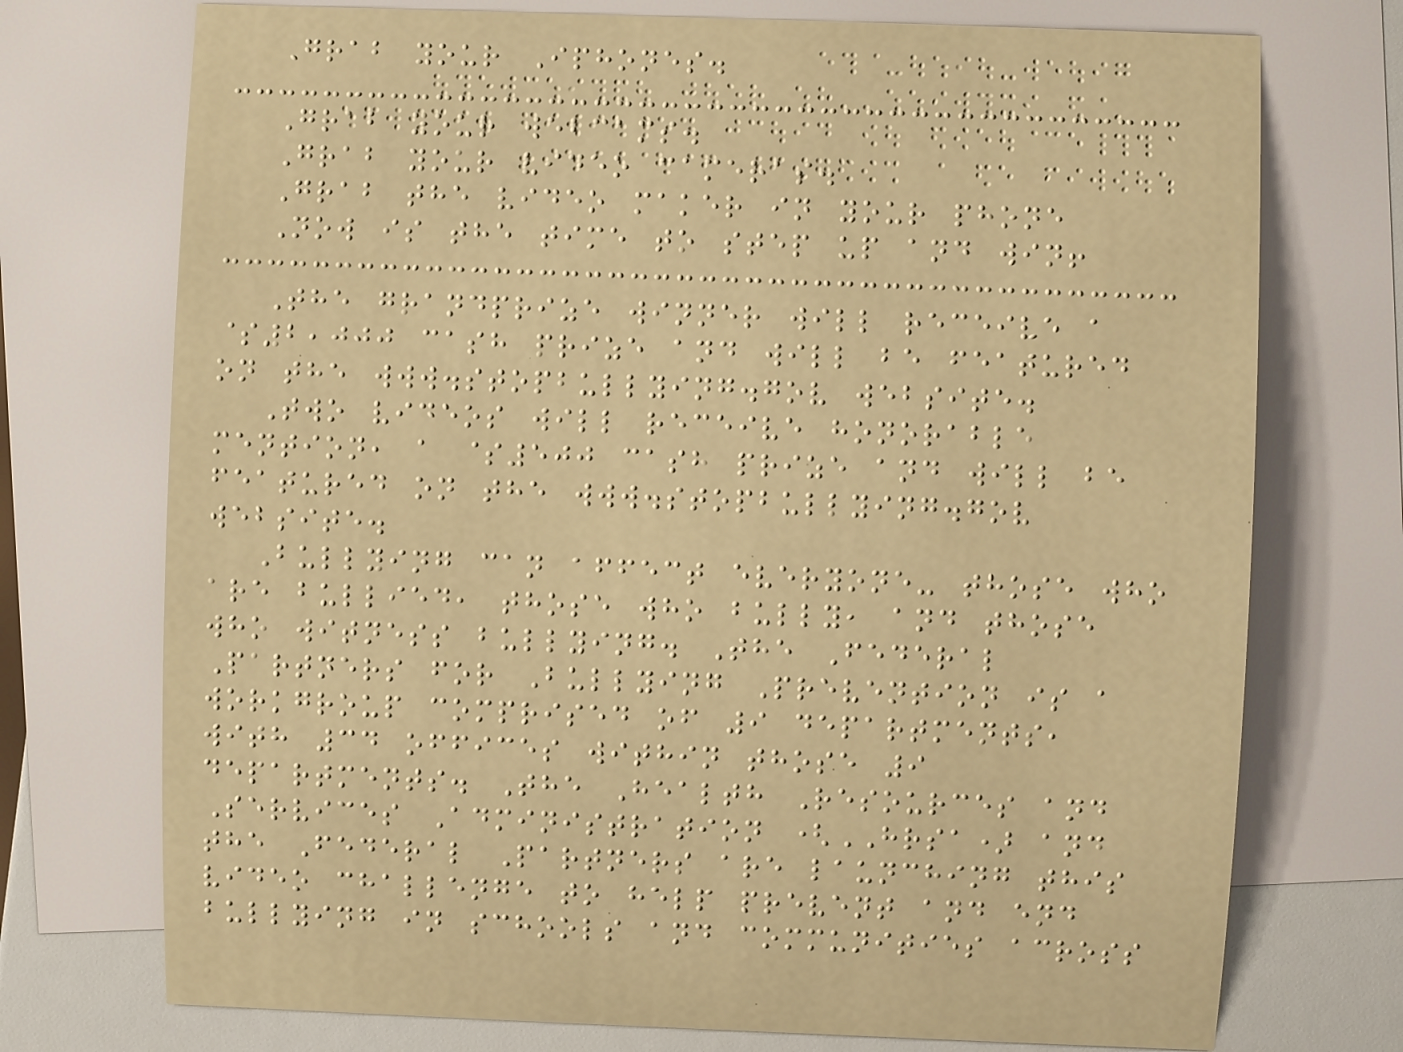Grab your Iphones.
Grab your webcams.
Grab your video cameras.
Grab the video maker in your phone
Now is the time to step up and win!
The grandprize winner will receive a
$2,000 cash prize and will be featured
on the www.stopbullying.gov website.
Two videos will receive honorable
mention, a $500 cash prize and will be
featured on the www.stopbullying.gov
website.
Bullying can affect everyone- those who
are bullied, those who bully, and those
who witness bullying. The Federal
Partners for Bullying Prevention is a
workgroup comprised of 9 departments,
with 34 offices within those 9
departments. The Health Resources and
Services Administration (HRSA) and
the Federal Partners are launching this
video challenge to help prevent and end
bullying in schools and communities across
